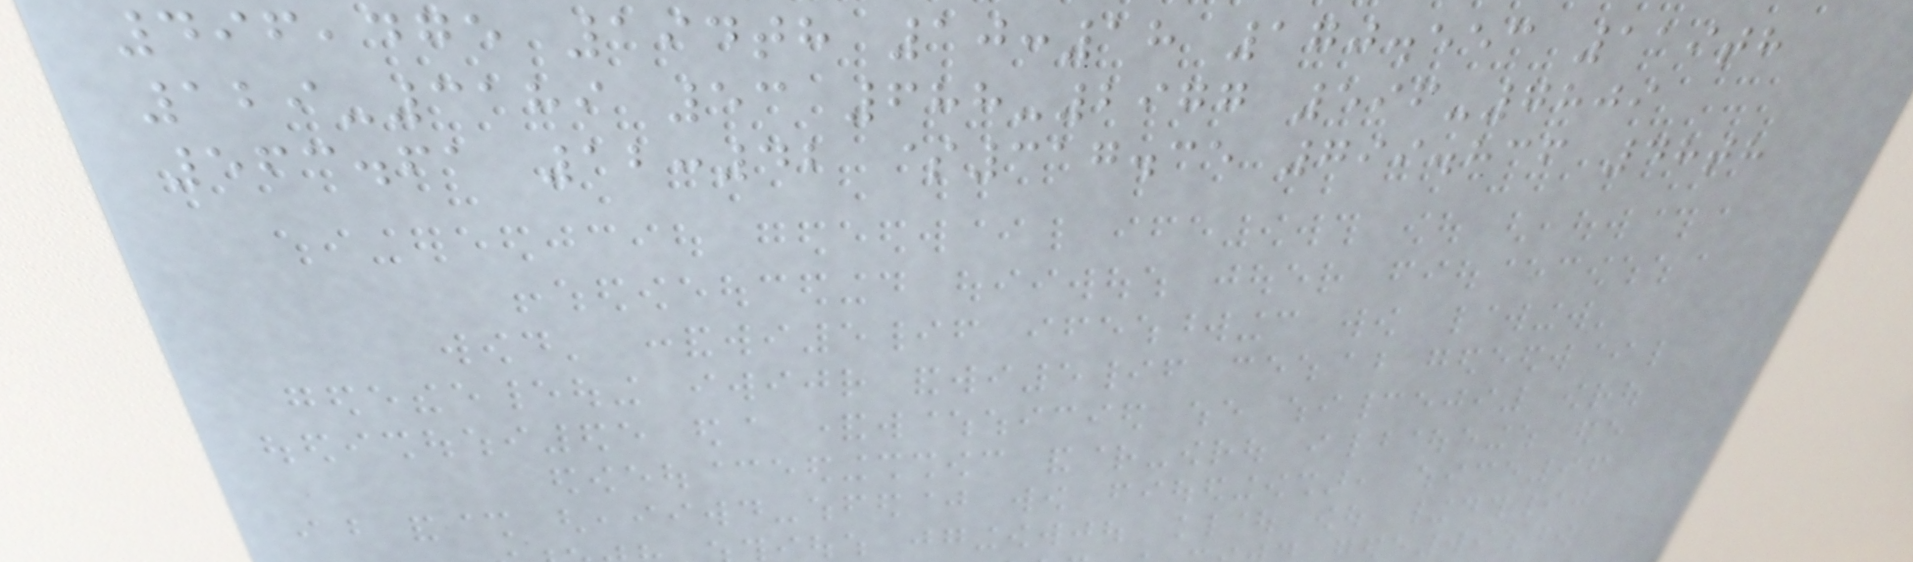496,475 194th 10:18 170.553 119th
129-3189 53 688-2977 596-7809
563.61 12:42 $317.35 799.836 48th
